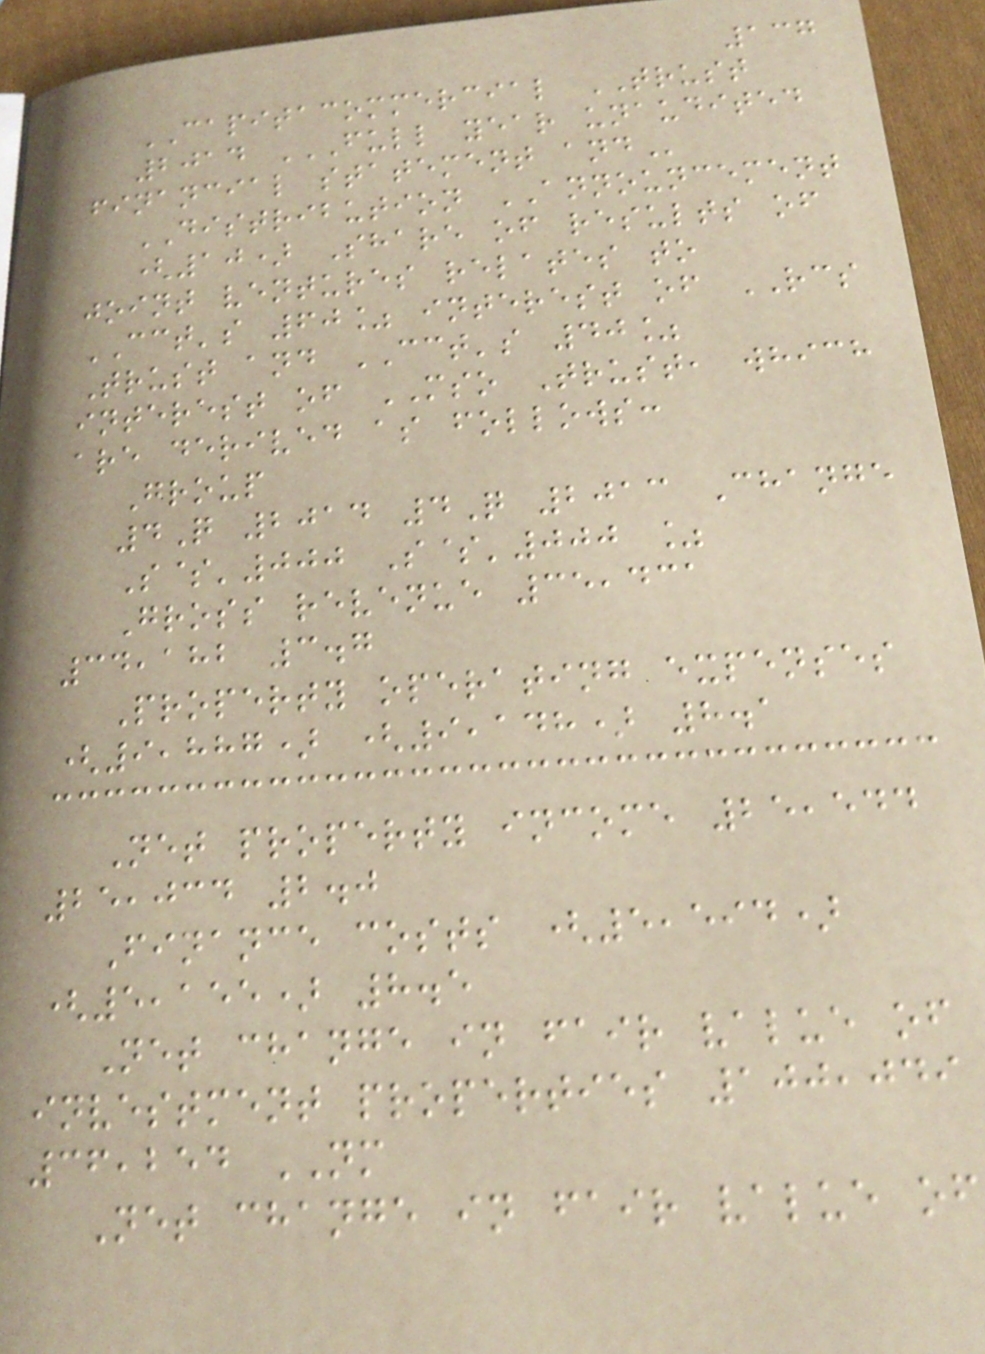137
CAPITACOMMERCIAL TRUST
2014 FULL YEAR UNAUDITED
FINANCIAL STATEMENT AND
DISTRIBUTION ANNOUNCEMENT
(10) Share of results of
joint ventures relates to
CCT's 60% interest of RCS
Trust and CCT's 40%
interest of MSO Trust, which
are derived as follows:
Group
4Q 2014 4Q 2013 Change
S$'000 S$'000 %
Gross revenue 35,431
34,182 3.7
Property operating expenses
(9,887) (9,148) 8.1
Net property income 25,544
25,034 2.0
Finance costs (5,594)
(5,155) 8.5
Net change in fair value of
investment properties 100,049
36,254 NM
Net change in fair value of
